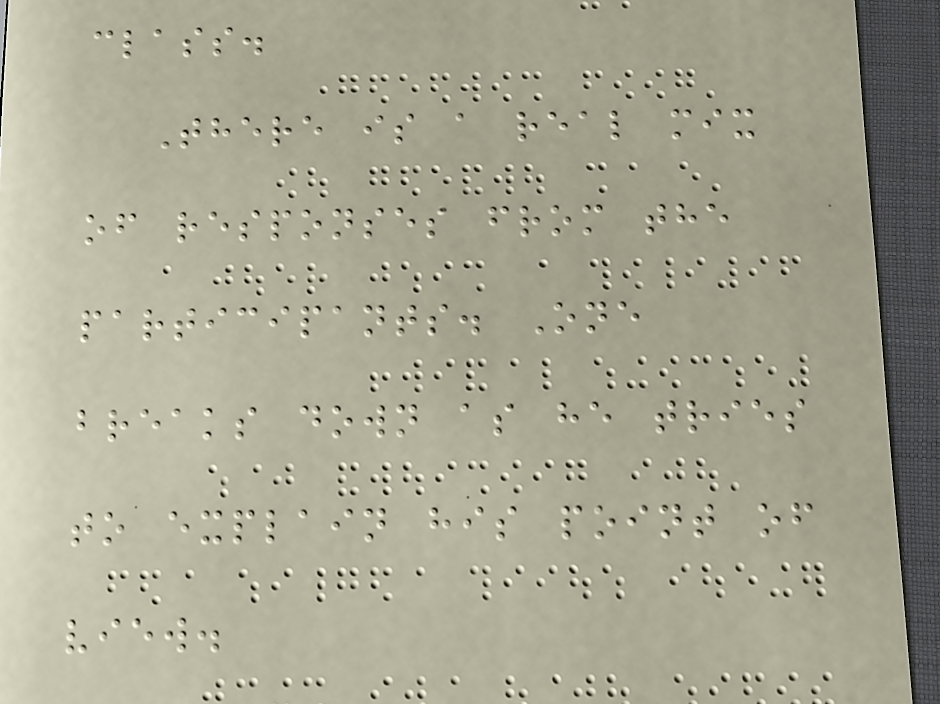class.
There is a real mix
of responses from the
participants. One
breaks down as he tries
to explain his point of
view.
